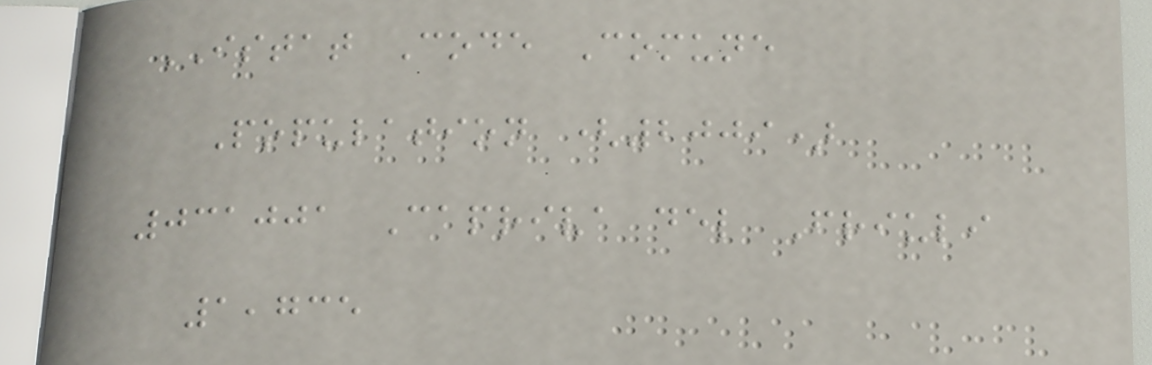ISTAT Code Comune
Population (2009)
031001 Capriva del Friuli
1,735
